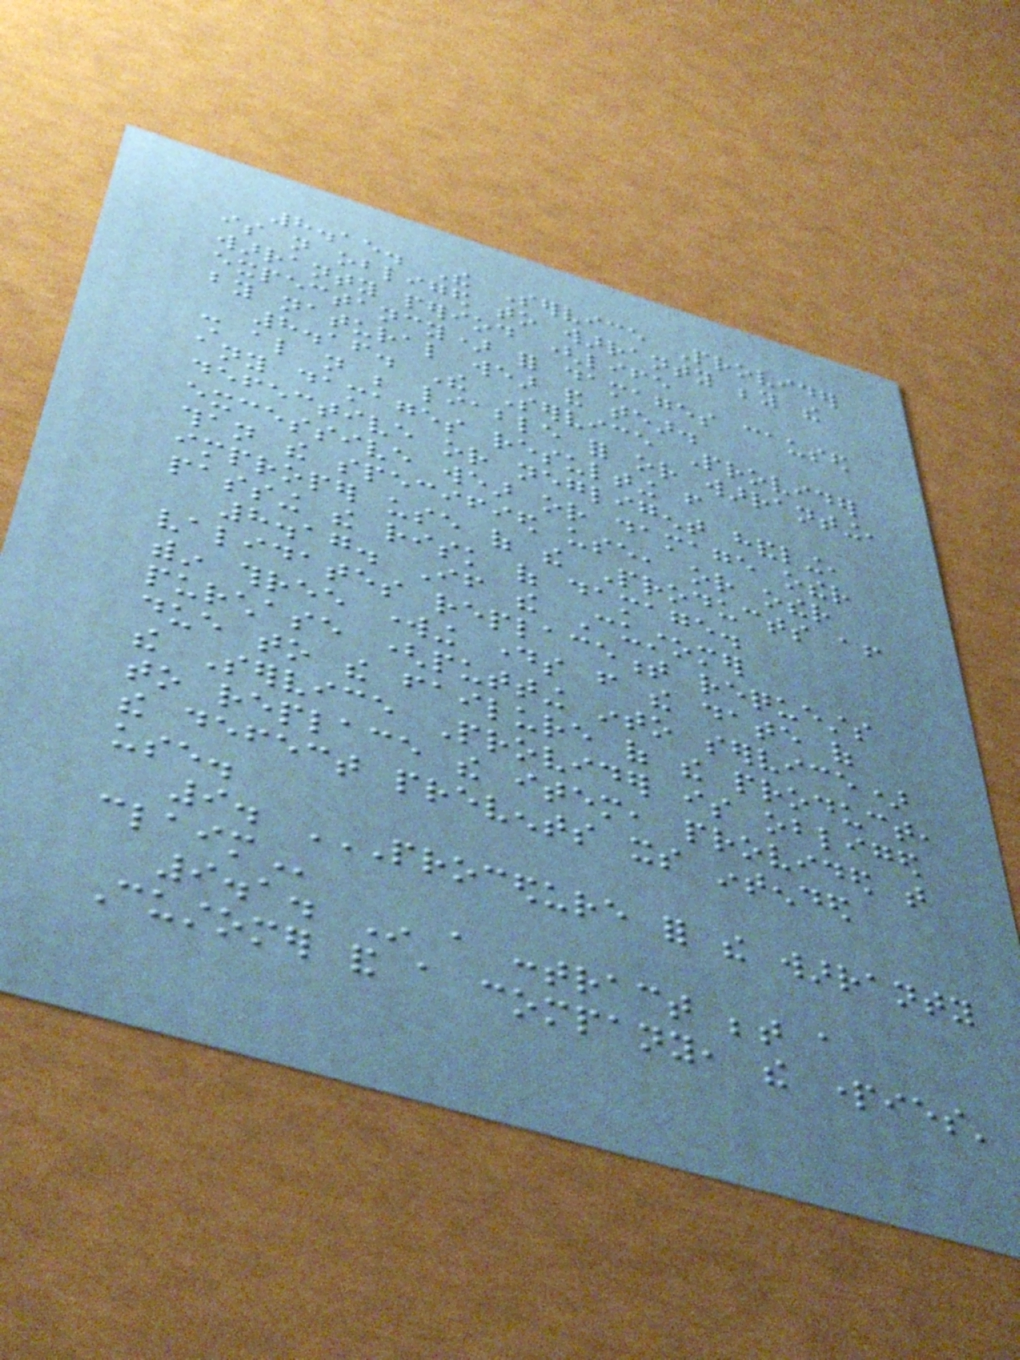8.15. The Service Provider
is not obliged to warranty beyond the
warranty period (life
expectancy) for damages caused
by natural wear and tear.
8.16. The Service Provider
shall also not be liable for or warranting,
any damages resulting from
defective or negligent handling,
excessive wear or damage other
than the specified use, or other
improper use of the Products after
passing the risk of damage.
8.17. If the Customer
validates replacement requests
within three working days from the date of
purchase (putting into service)
due to the failure of the product,
the Service Provider is obliged
to replace the item, provided that
the defect prevents its intended
use.
9. PROCEDURE FOR THE WARRANTY
CLAIM
9.1. In a contract between a
Customer and a company, the parties'
